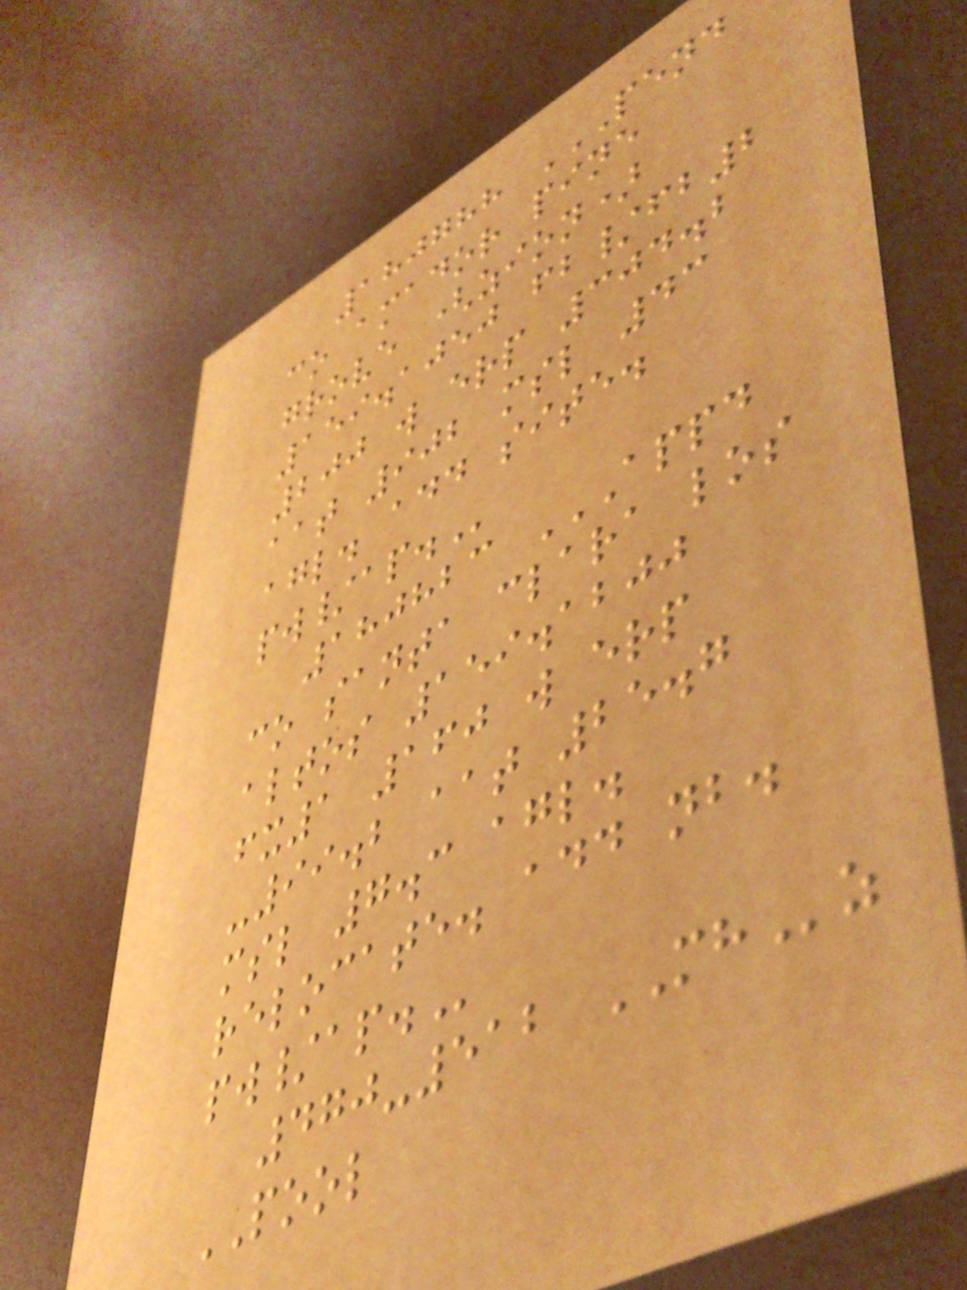180788 PEND
CO AMADOR PINE
GROVE (ZION)
159.1050 FB/FB2
200 W ERP 304.2
AAT 902 MSL 43
AGL. ADD SITE.
PW/AP.
180823 APPD
CO SANTA CLARA LOS
ALTOS 159.1200
FX1 160 W ERP
-99.2 AAT 25.7
MSL 7.3 AGL.
RELOCATE. ADD NB.
PW/AP.
470-512 MHz
POOL
